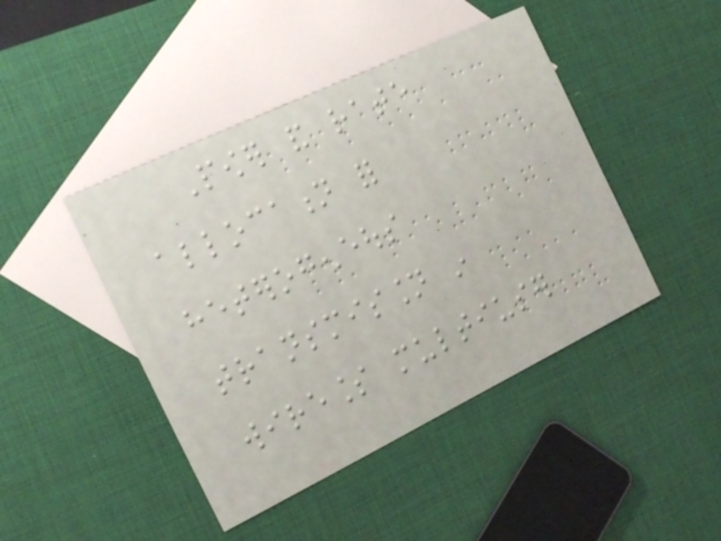Power and rate
allocation for
heterogeneous
transmission in
wireless multiuser
